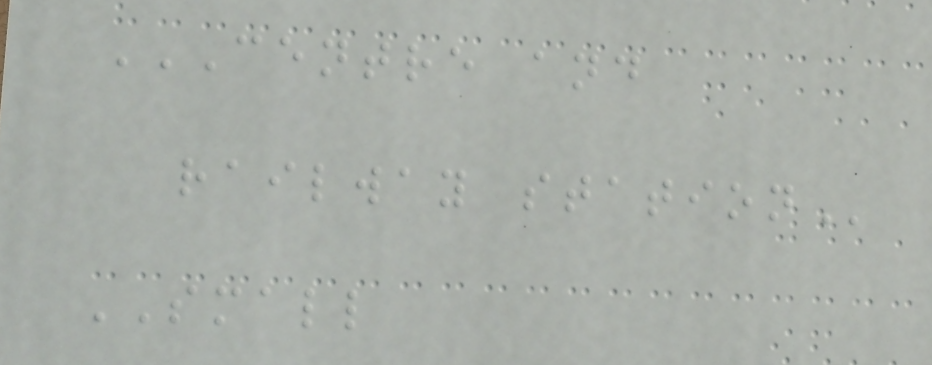CENTRE AND
RAILWAY STATION
SMALL
